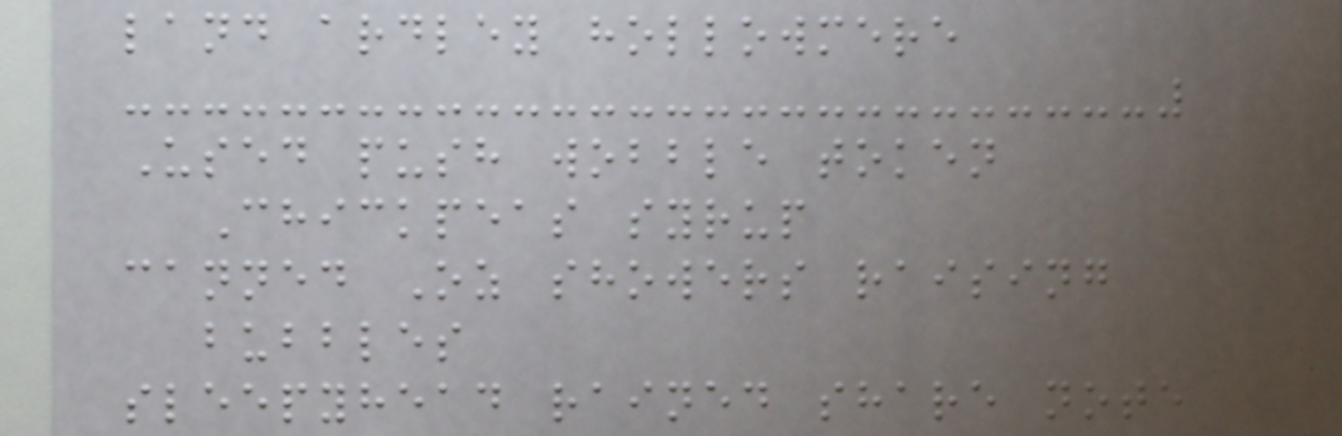land ardley hollowmere
Used push wobble token
Chickpeas syrup
canned Oz showers raising
bubbles
sleepyhead rained share note
